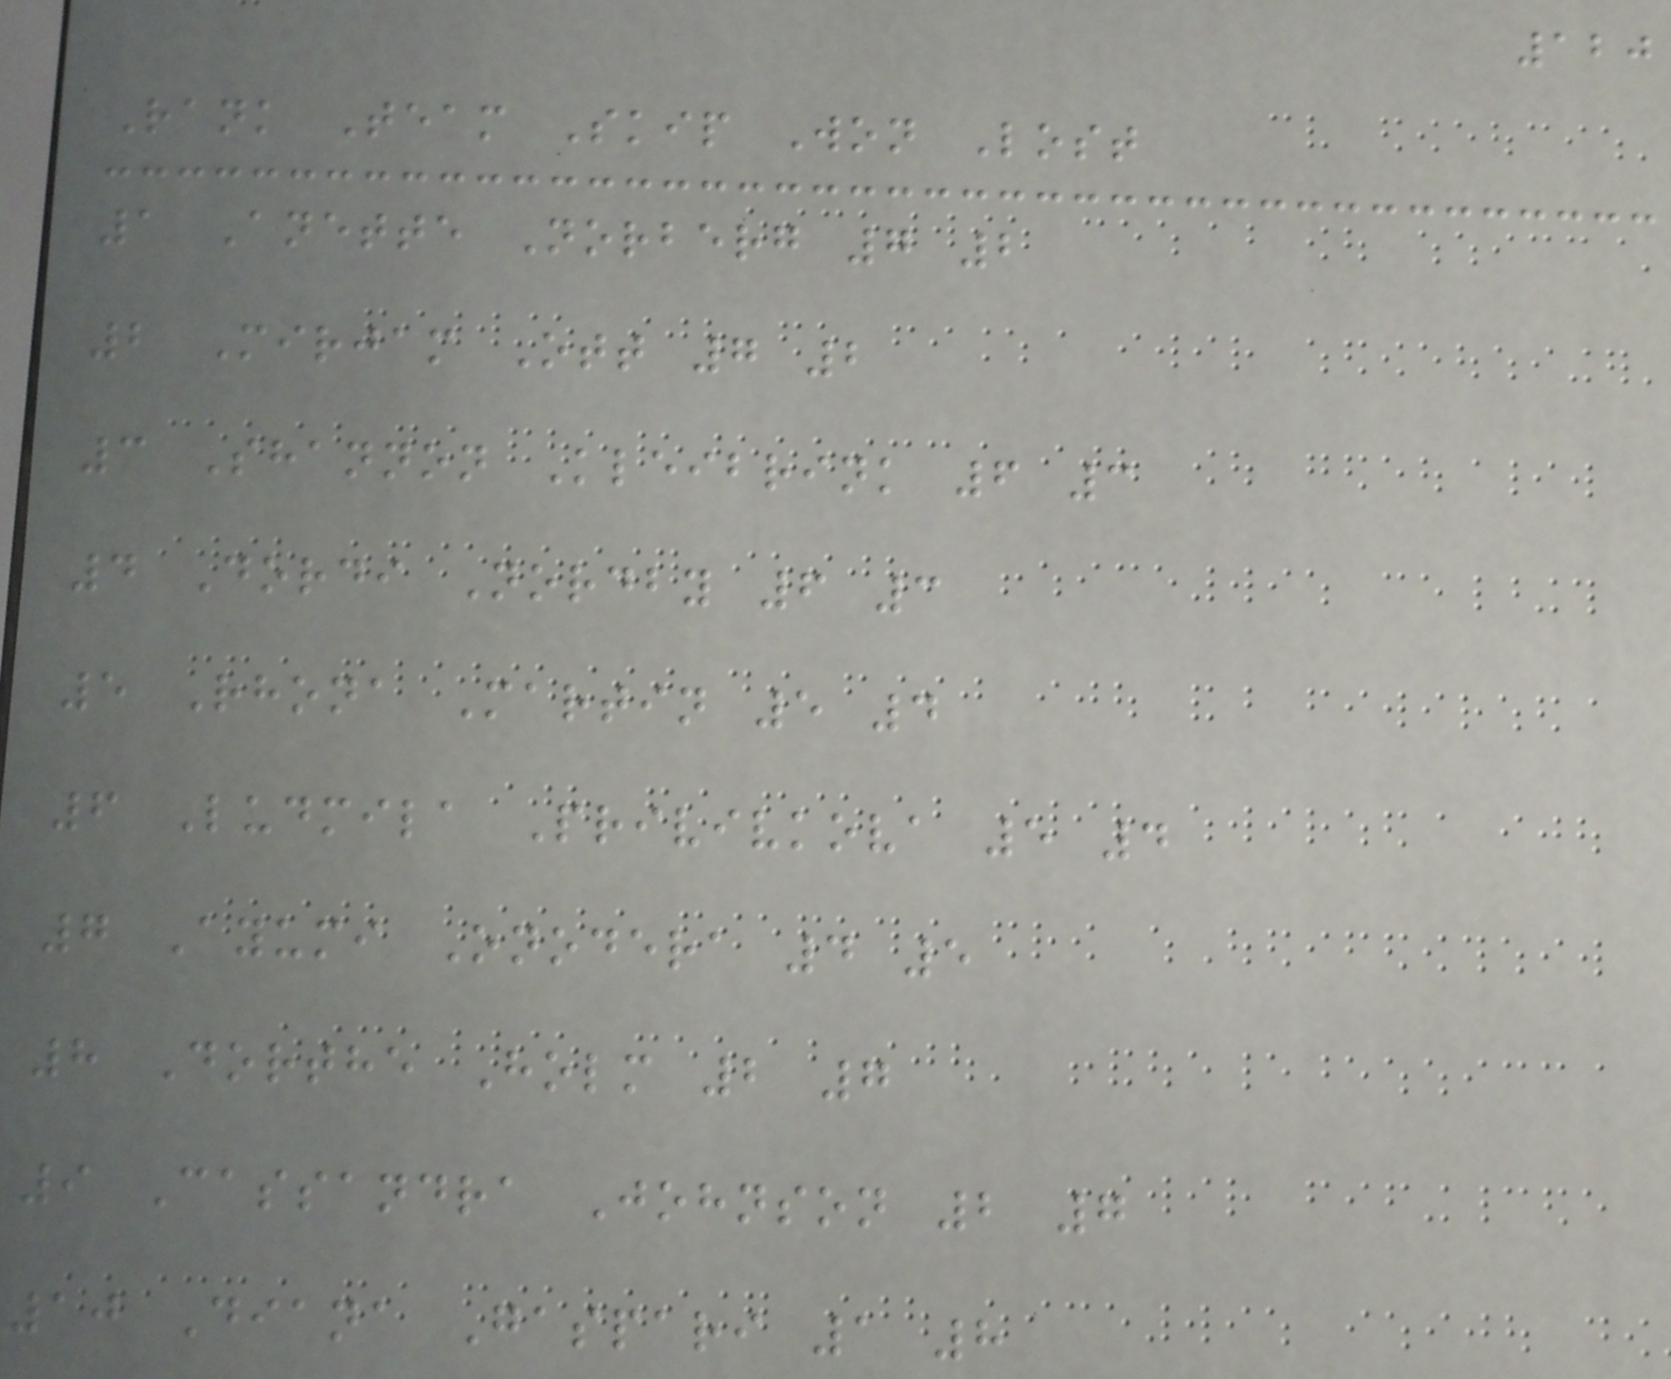120
Rank Team Skip Won Lost
1 Anette Norberg 7 2
2 Mirjam Ott 7 2
3 Shannon Kleibrink 6 3
4 Dordi Nordby 6 3
5 Rhona Martin 5 4
6 Ludmila Privivkova 5 4
7 Ayumi Onodera 4 5
8 Dorthe Holm 2 7
9 Cassandra Johnson 2 7
10 Diana Gaspari 1 8
